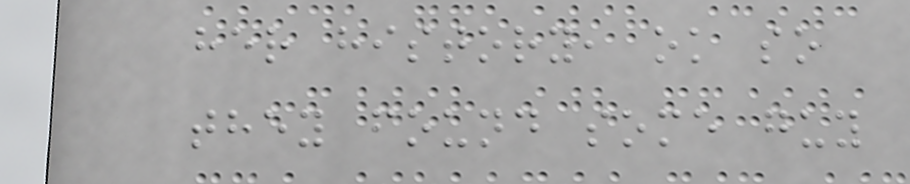her history, ok so
they found some guy
